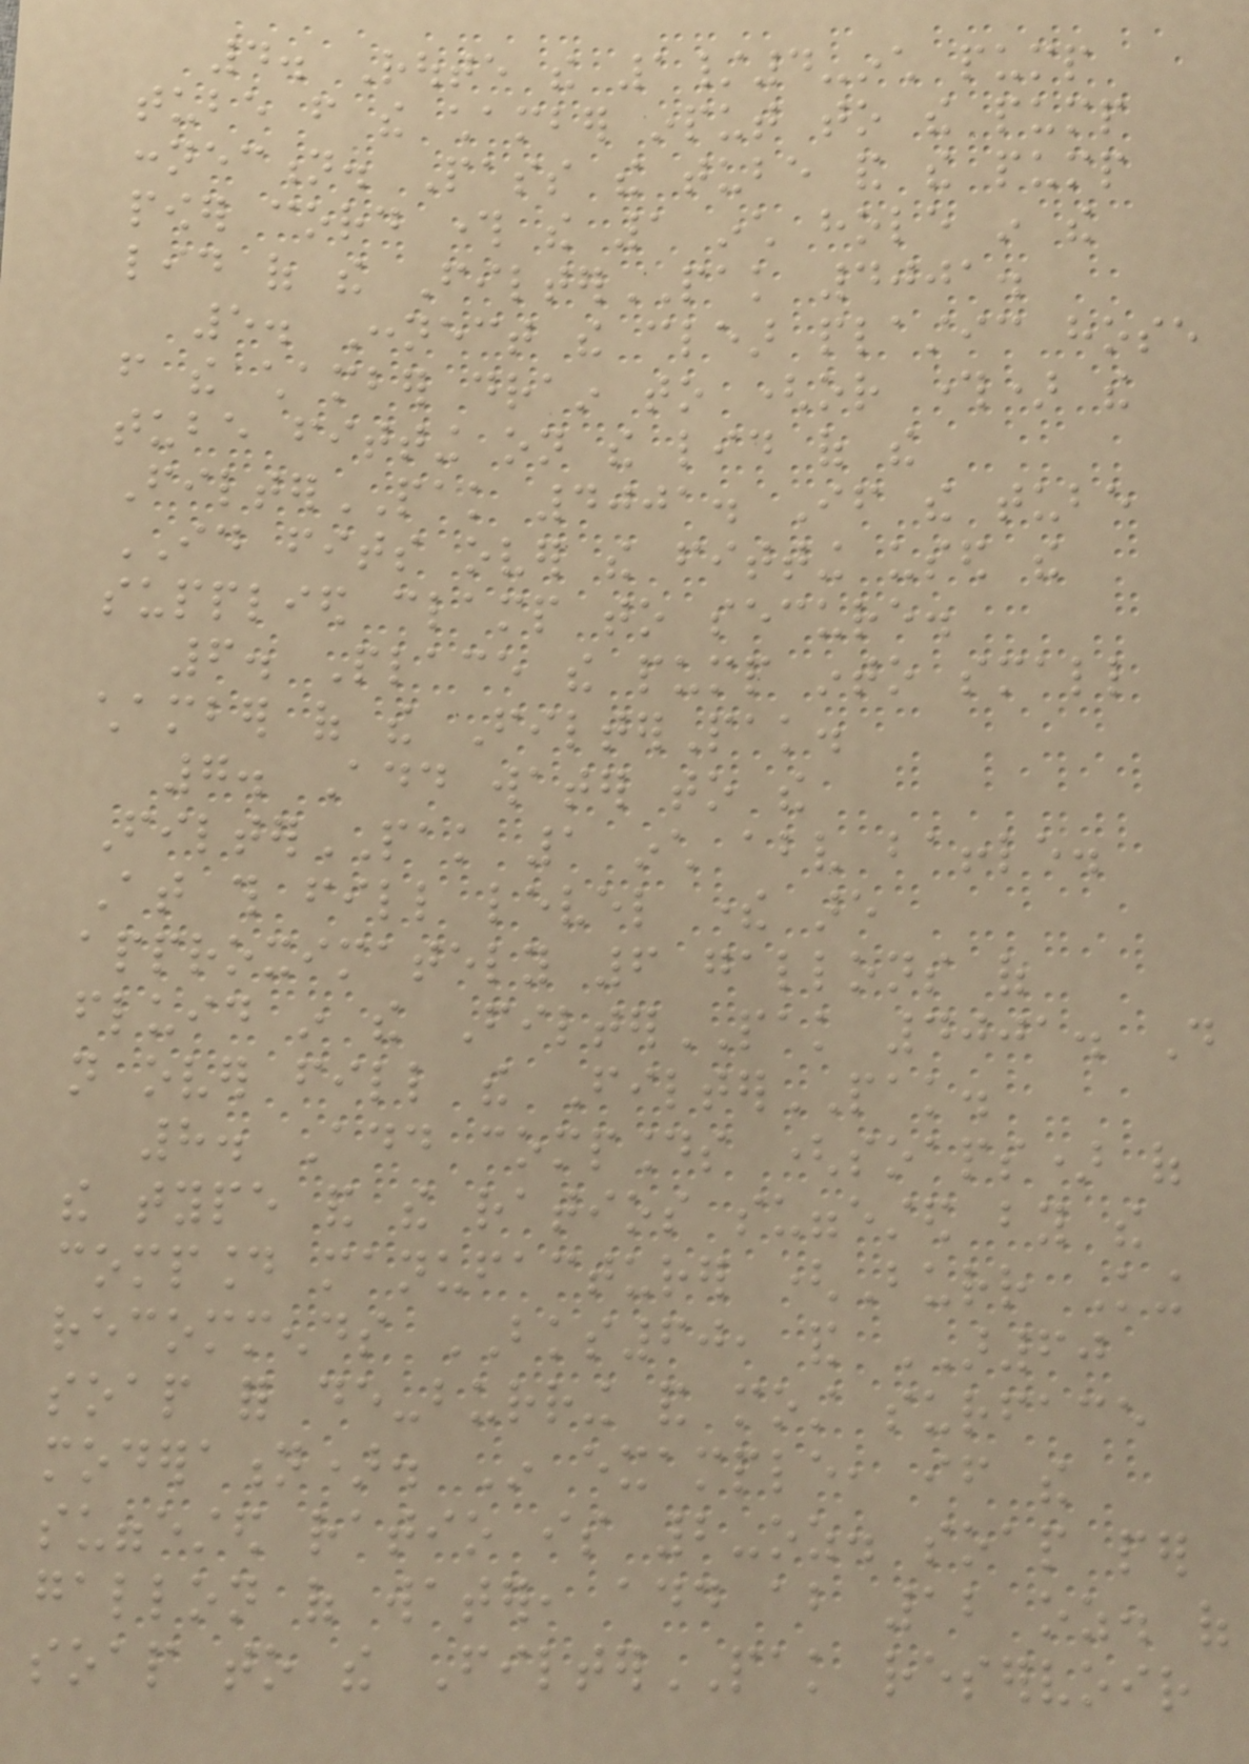4. Route the 1/4-inch pump
tube from the chamber input to the pump
connection. Pass the tube and the pump
power cord through the 1 inch hole in the
lid of the FilterPAK 4001.
5. Connect the clear plastic hose
from the chamber drain to (or through) the
tube fitting on the lid of the
FilterPAK 4001. If the tube
ID fits over the fitting used the
supplied clamp to secure.
6. Place the pump into small
chamber of the FilterPak.
7. Add water to the
FilterPAK 1 inch above baffle.
At this fill level there are
approximately 6 gallons of
fluid in the FilterPAK 4001. Do
not over fill the FilterPAK.
8. Add compounds (soaps) of
the type and the ratios suggested by the
compound manufacturer (Burr King
recommends BKS60, and AR60
soap for de-burring and most surface
moderation). In example, if the
suggested ratio is 2-oz. soap per
gallon of water, add about 12 oz. of
soap to the FilterPAK reservoir
